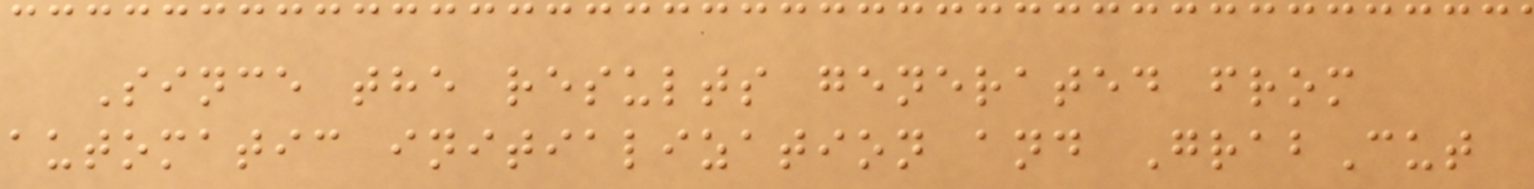Since the results generated from
automatic initialization and GrabCut
